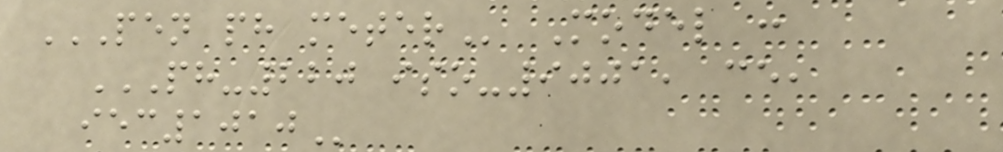PEN PH METER Model :
PH-220 ISO-9001, CE,
IEC1010
